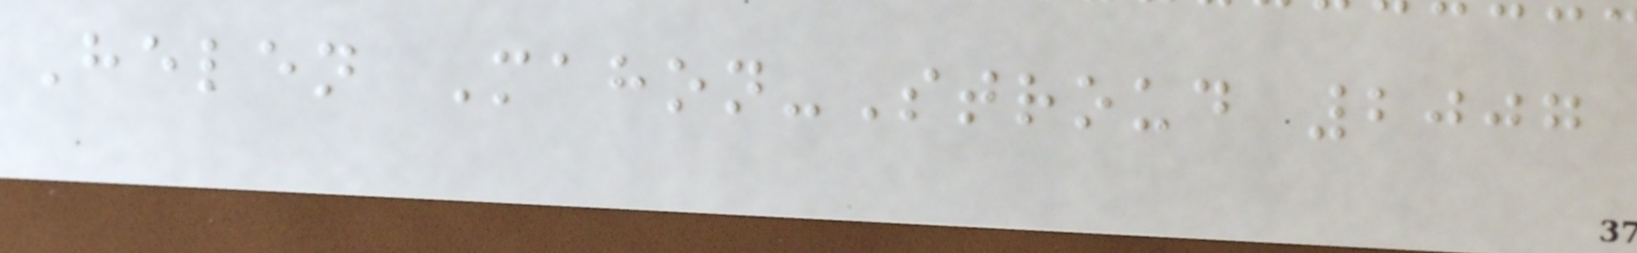Helen Mahon-Stroud 2007
